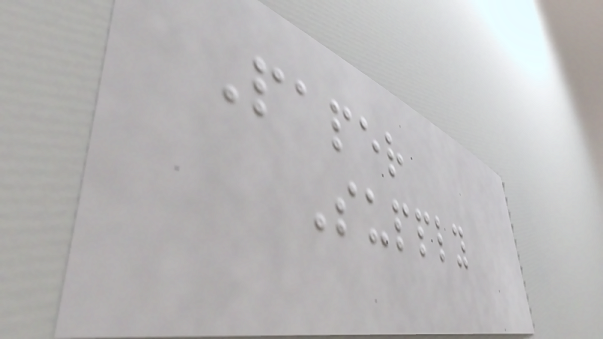Paper
Supply
